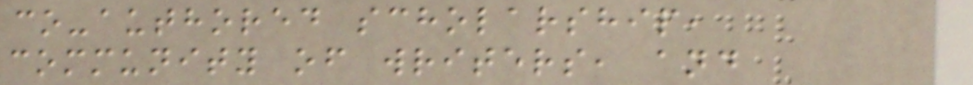co-authored scholarship,
community of writers, and
